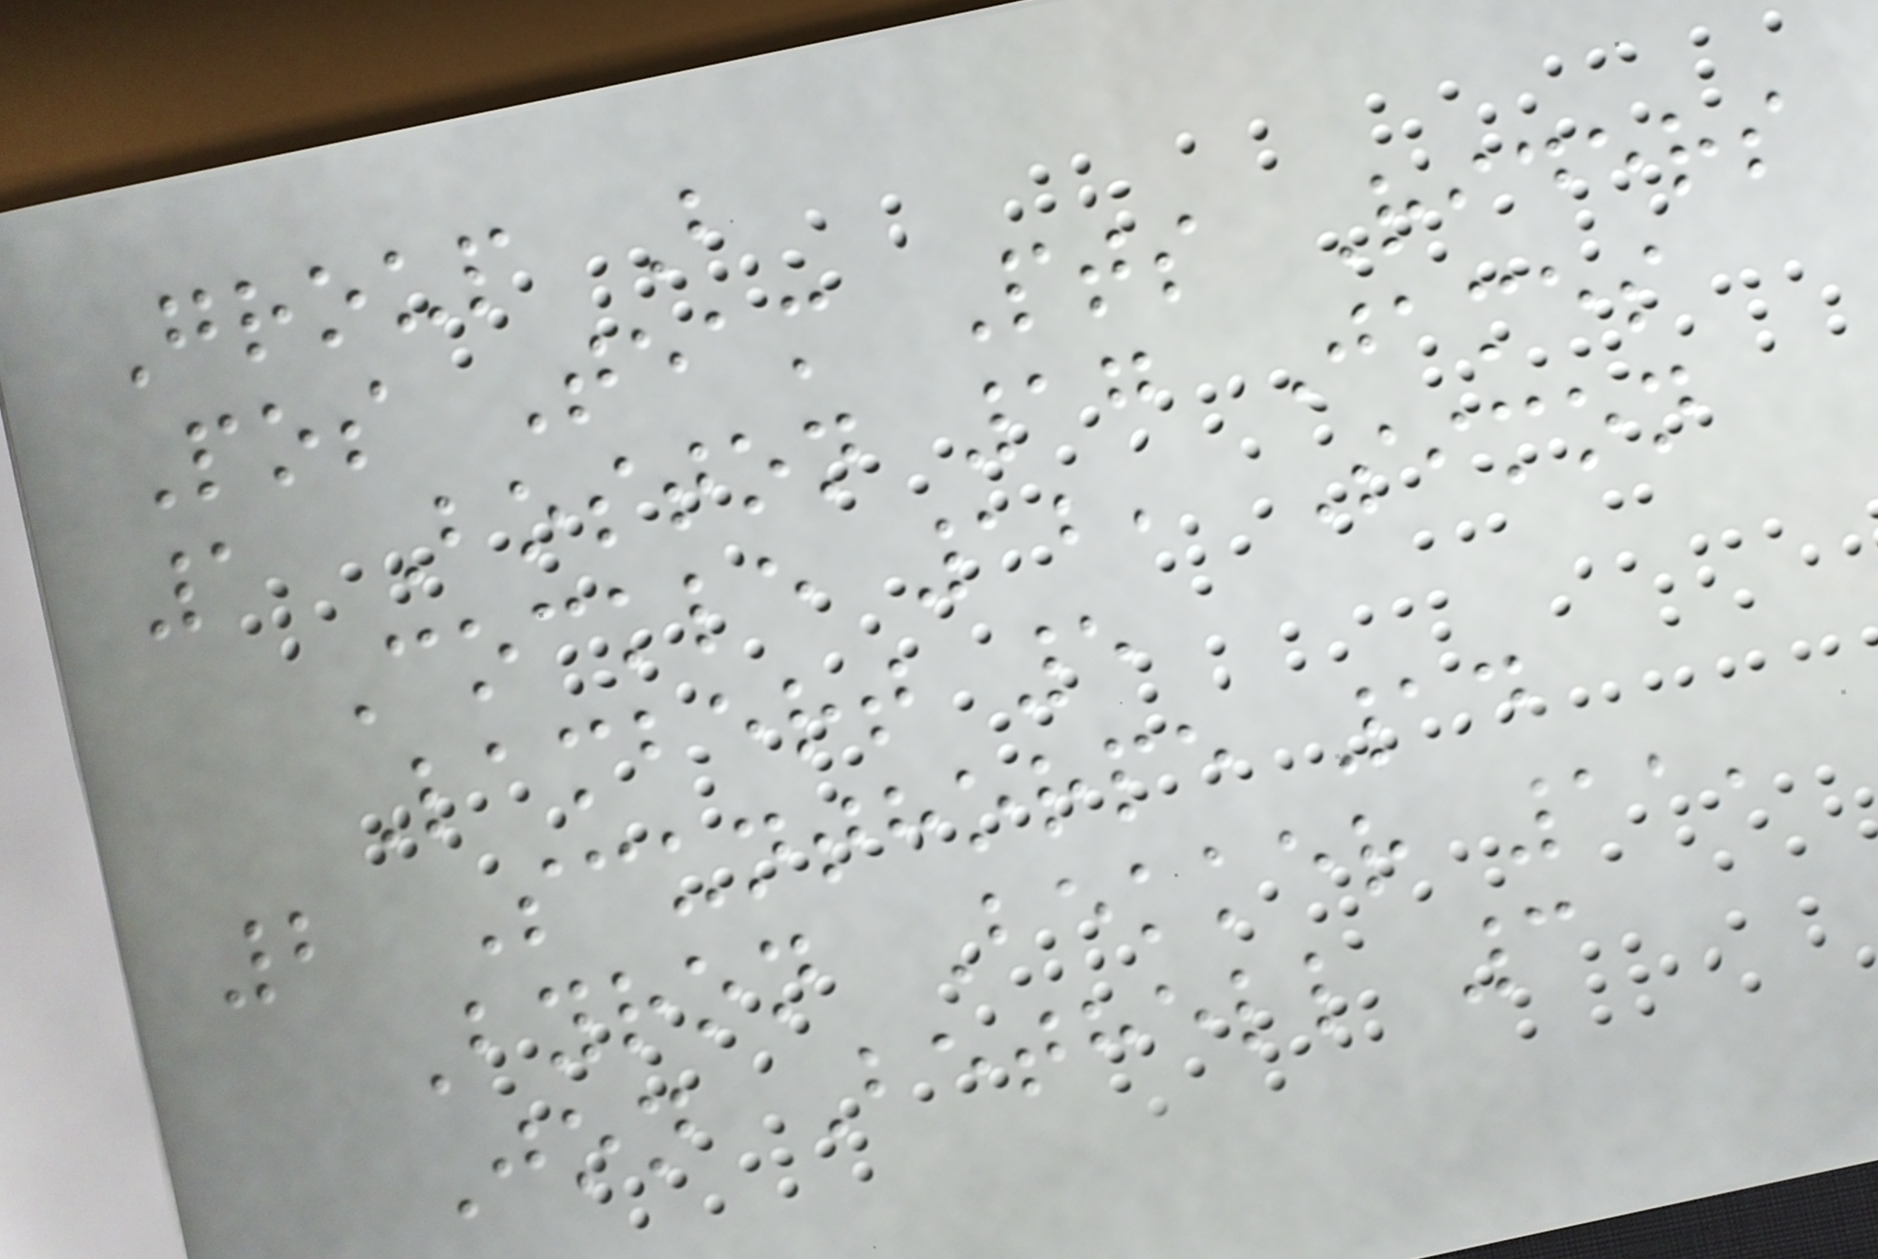Group B
Pos Team Pts Riders
1 Boston 17 James
Cockle 12, Simon
Lambert 5
2 Scunthorpe 14
Byron Bekker 11,
Jon Bethell 3
